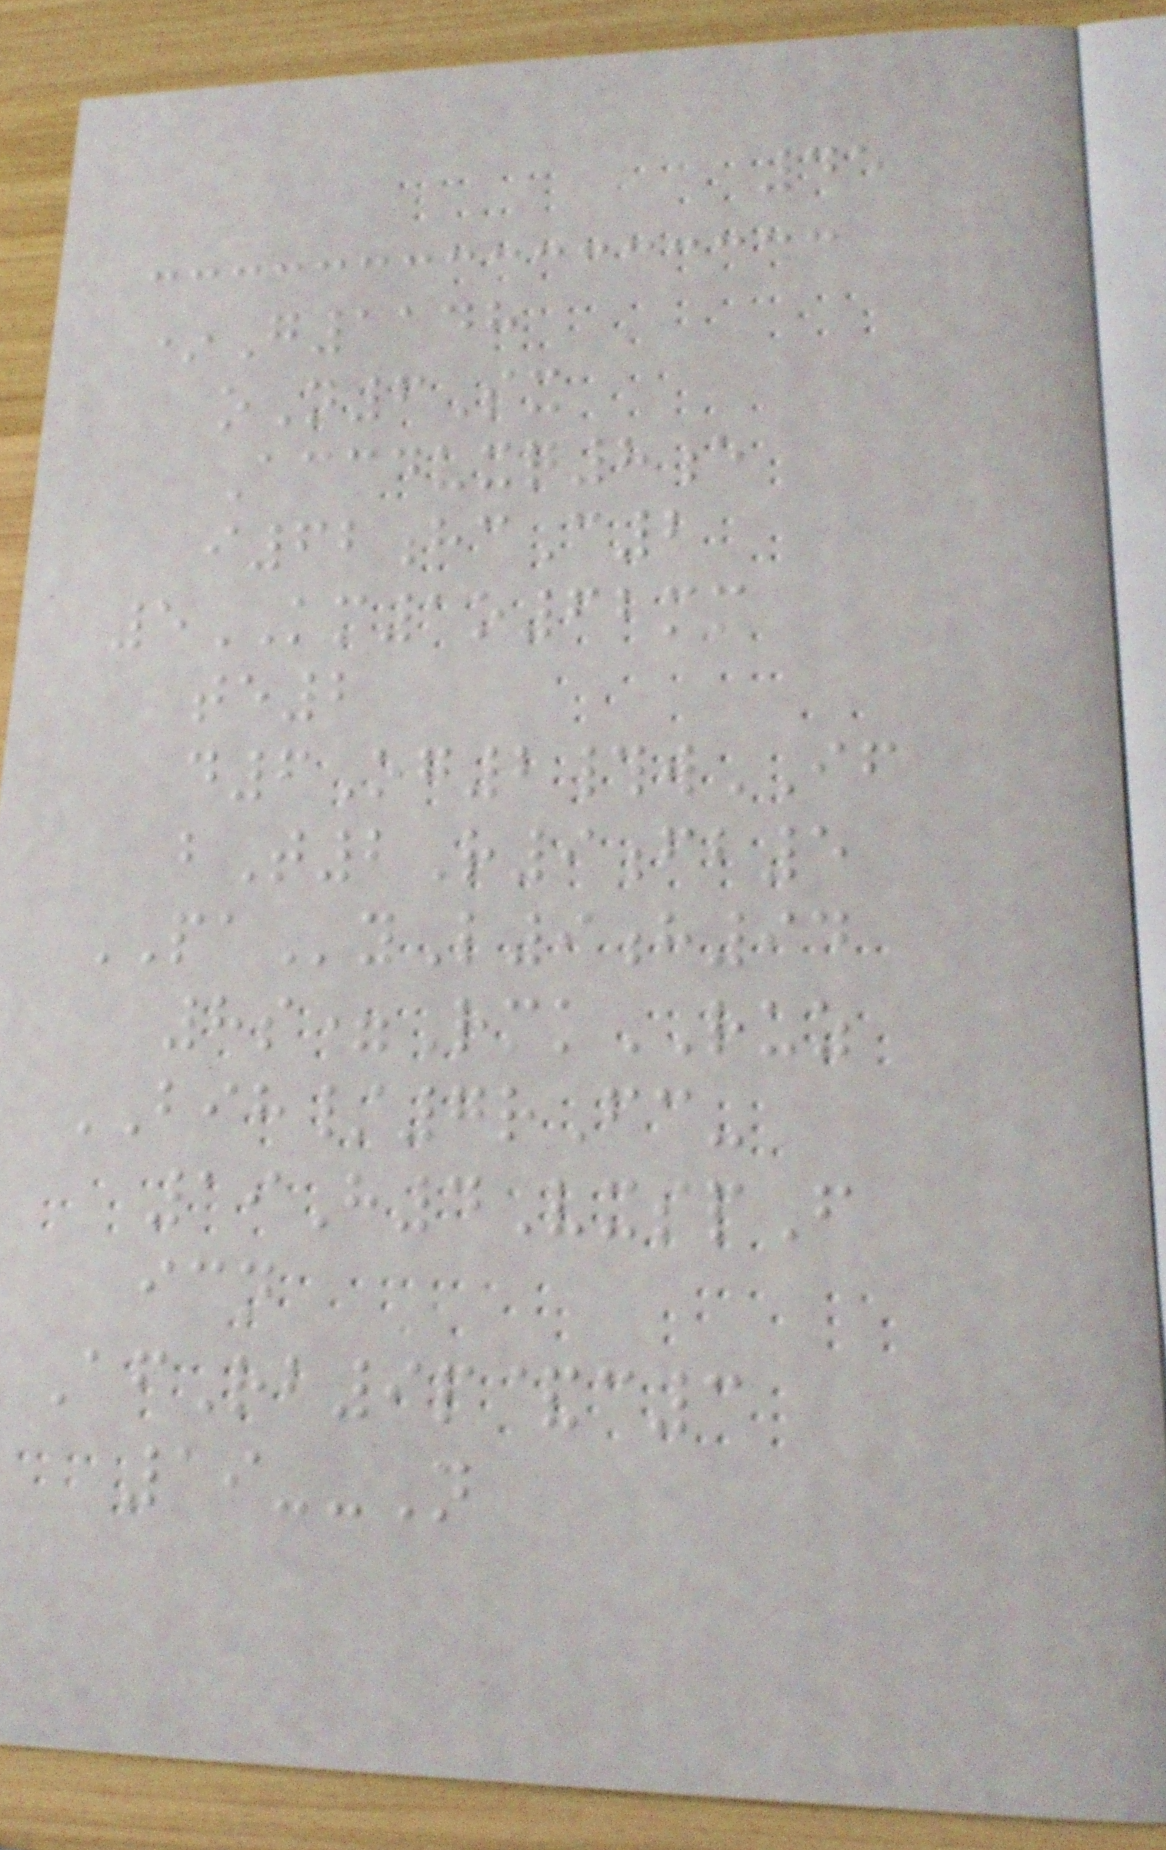45
*G1148
oN6Sx
Accduxq8e
i62hcC2
5KM1o62mm
te2
d6Og2#wIF
bT2R9fb5
PAyL9h94
8s=RmkRUZ
BIH/7rFc-
19H4VxspF
icn
AfRb9p&c3
19--N
